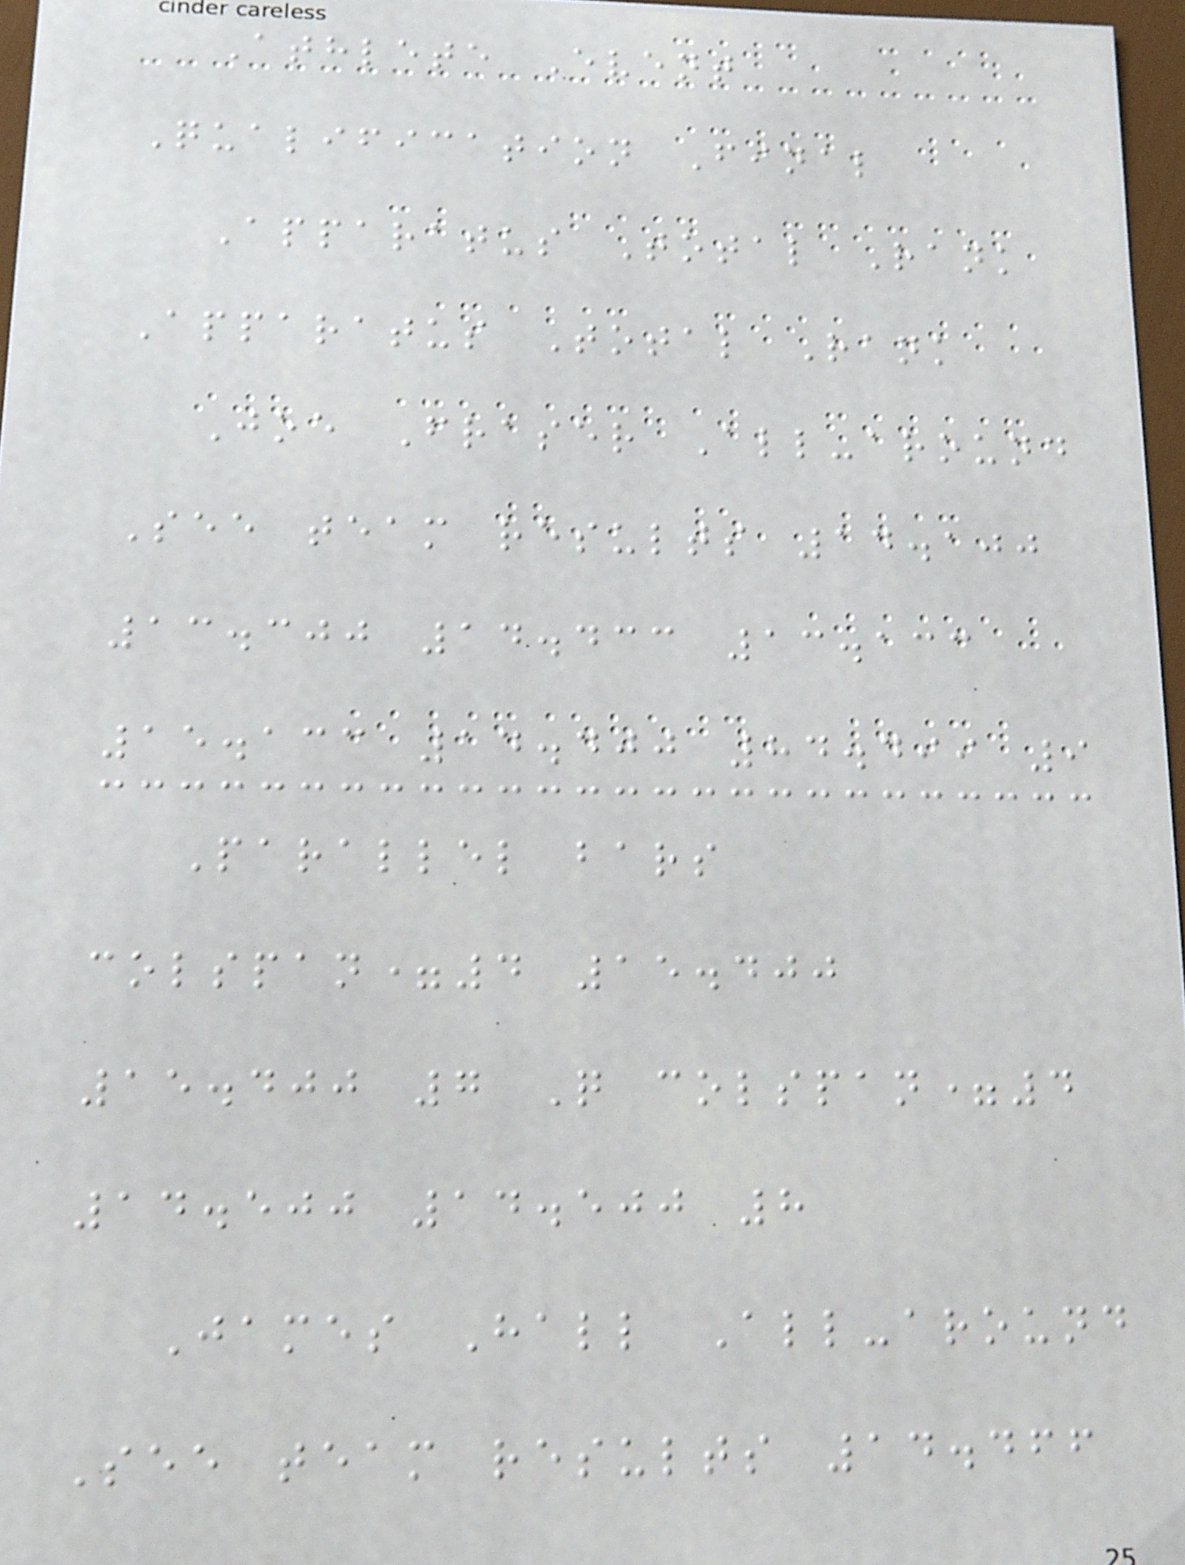Athlete Event
Qualification Final
Apparatus Total Rank
Apparatus Total Rank
Joe Fraser All-around
See team results 14.100
13.300 14.433 13.133
15.133 14.400 84.499 9
Parallel bars
colspan=4 15.400
15.400 7 Q colspan=4
14.500 14.500 8
James Hall All-around
See team results 14.466
